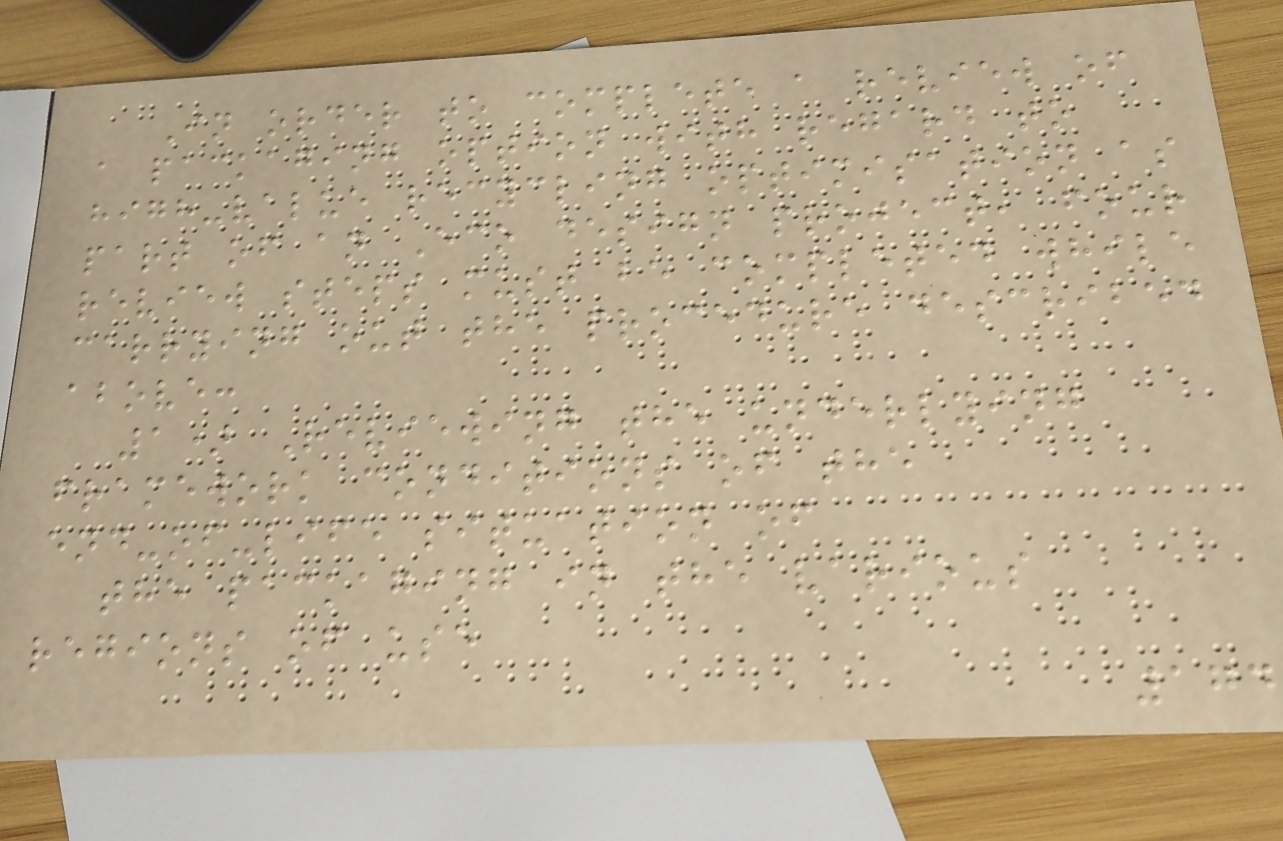In order to complete a review of
a packaging option with regard to
high-value recycling optimisation as
part of an Eco design project, four
review steps must be completed while
carrying out the procedure described
above:
1) Reviewing the underlying
framework conditions of the
end-of-life situation of
the packaging in the various
regions of use
174
